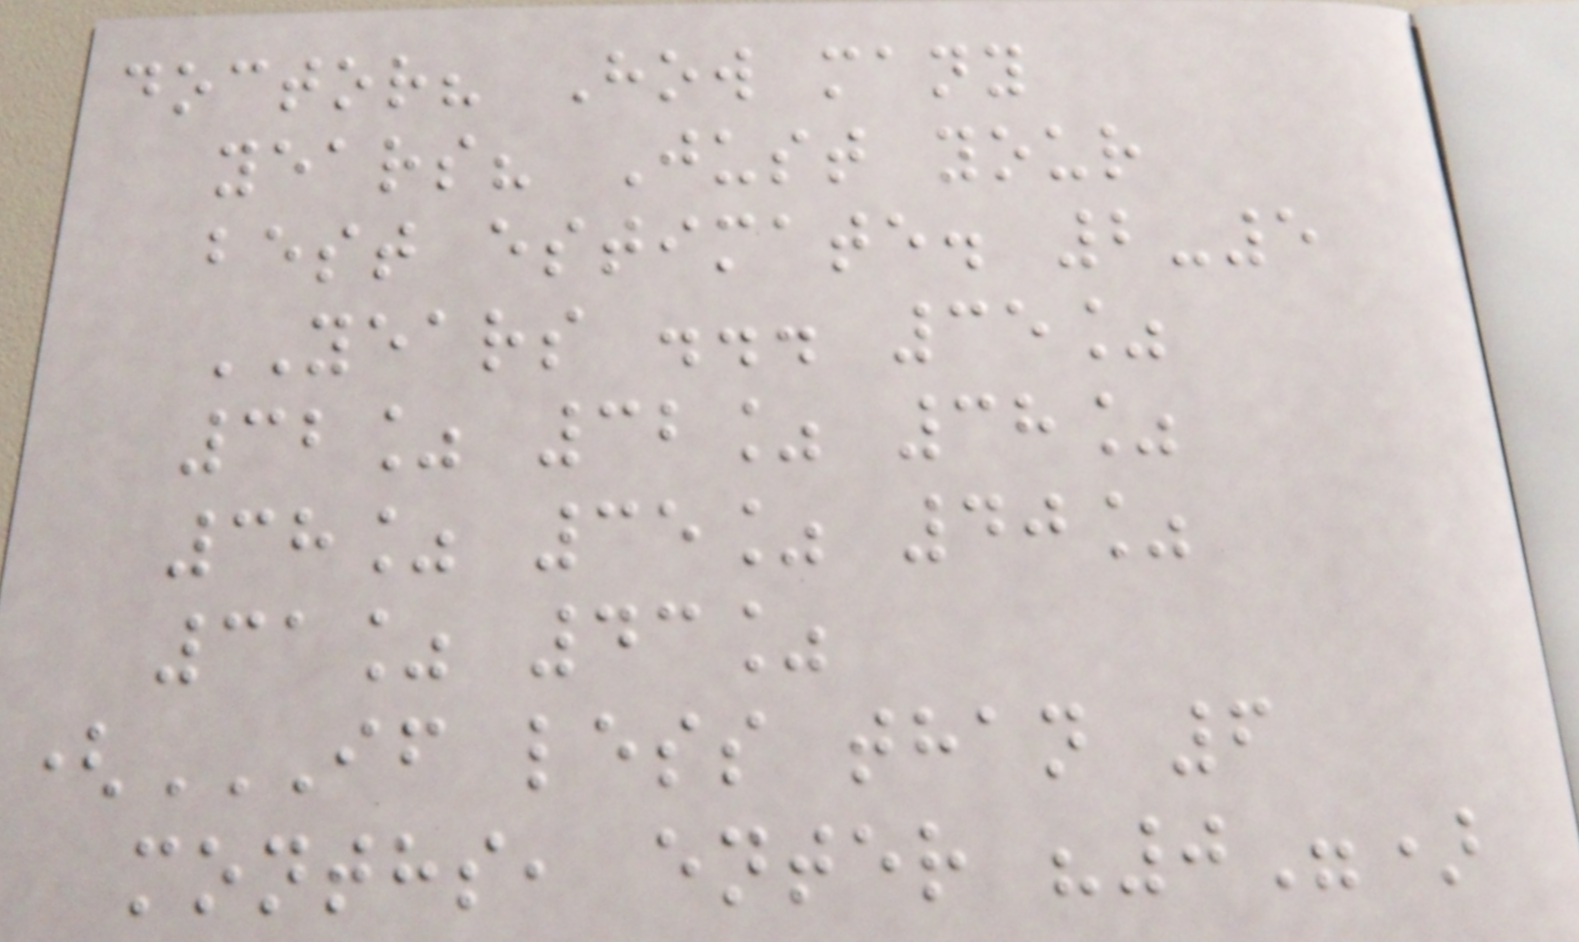doctor? How many
years? Just your
best estimate. 2-5
YEARS ... 35%
32% 32% 38%
38% 35% 40%
31% 43%
(IF LESS THAN 6
MONTHS, ENTER "0")
